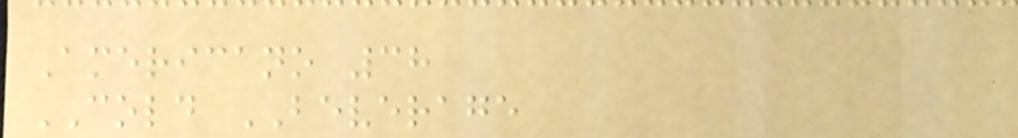Americano 38
COLD BEVERAGE
